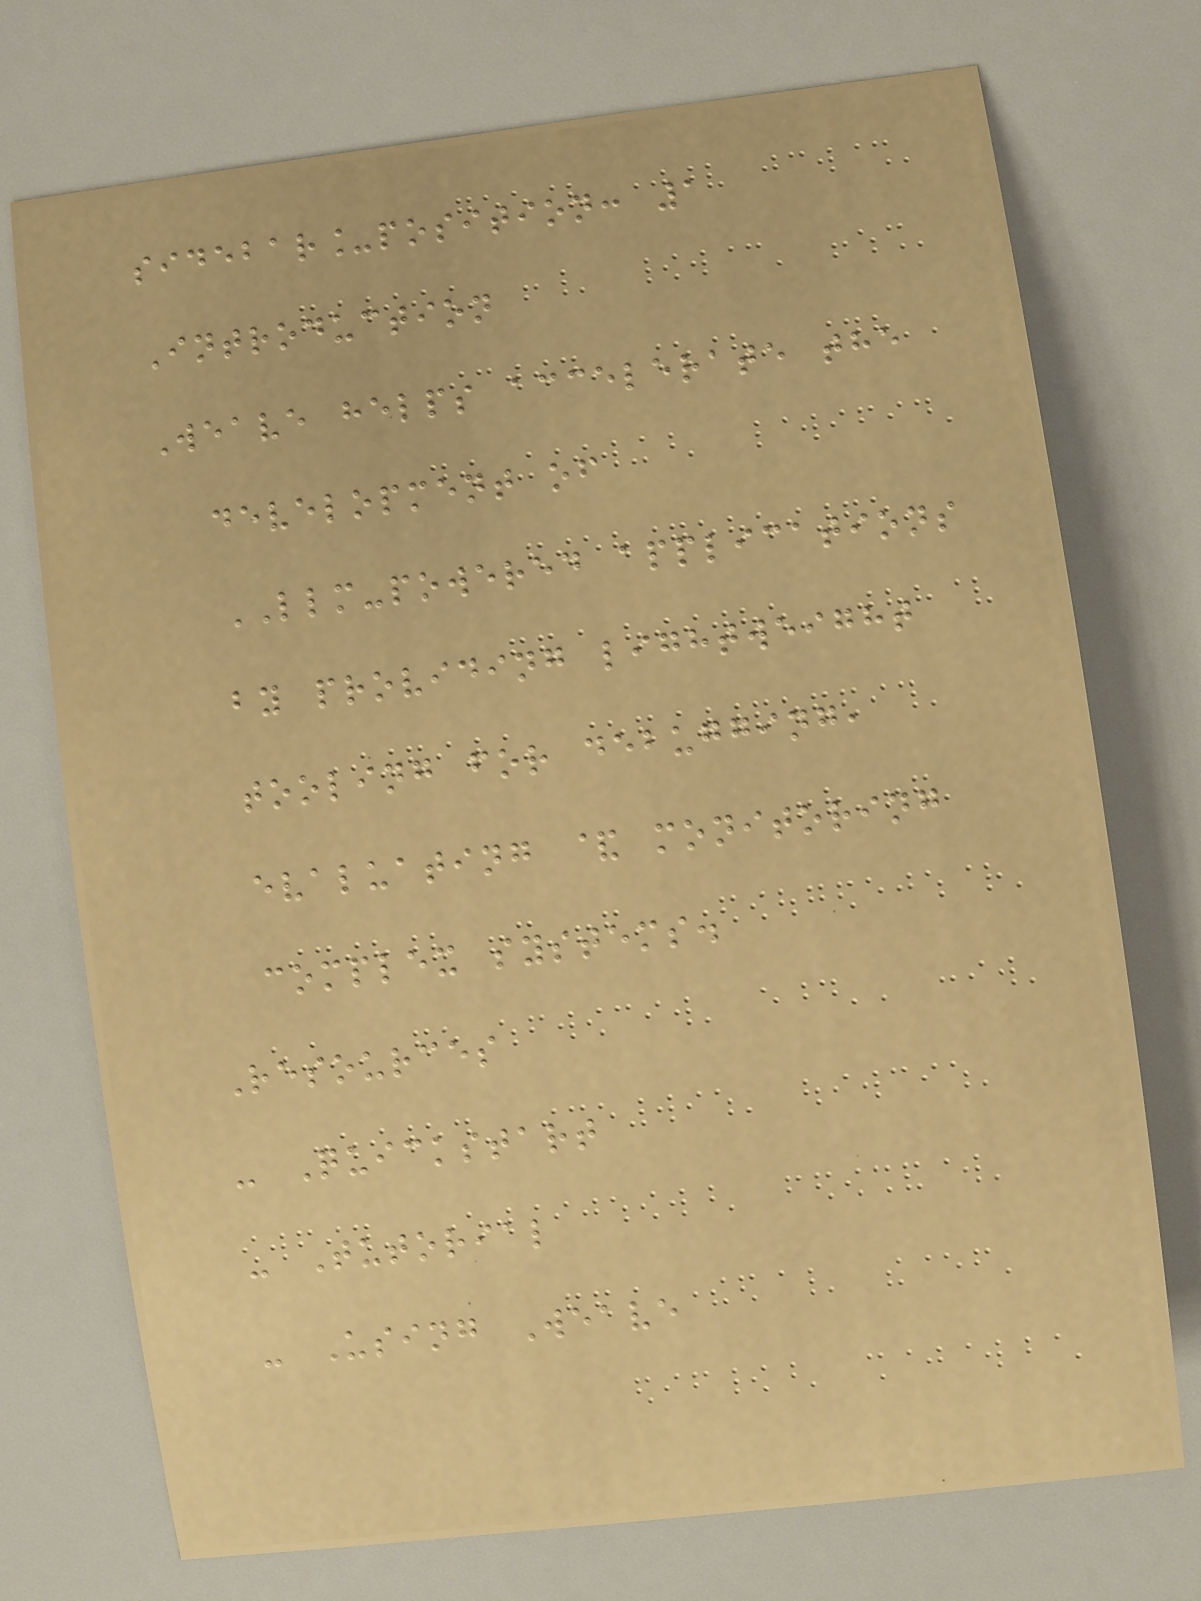sidebar_position: 1
Introduction
Weave helps accelerate the
development of
LLM-powered applications
by providing lightweight
tooling for debugging,
evaluating & monitoring
complex systems.
Resources
- Quickstart
- Tutorial
- Using Weave
